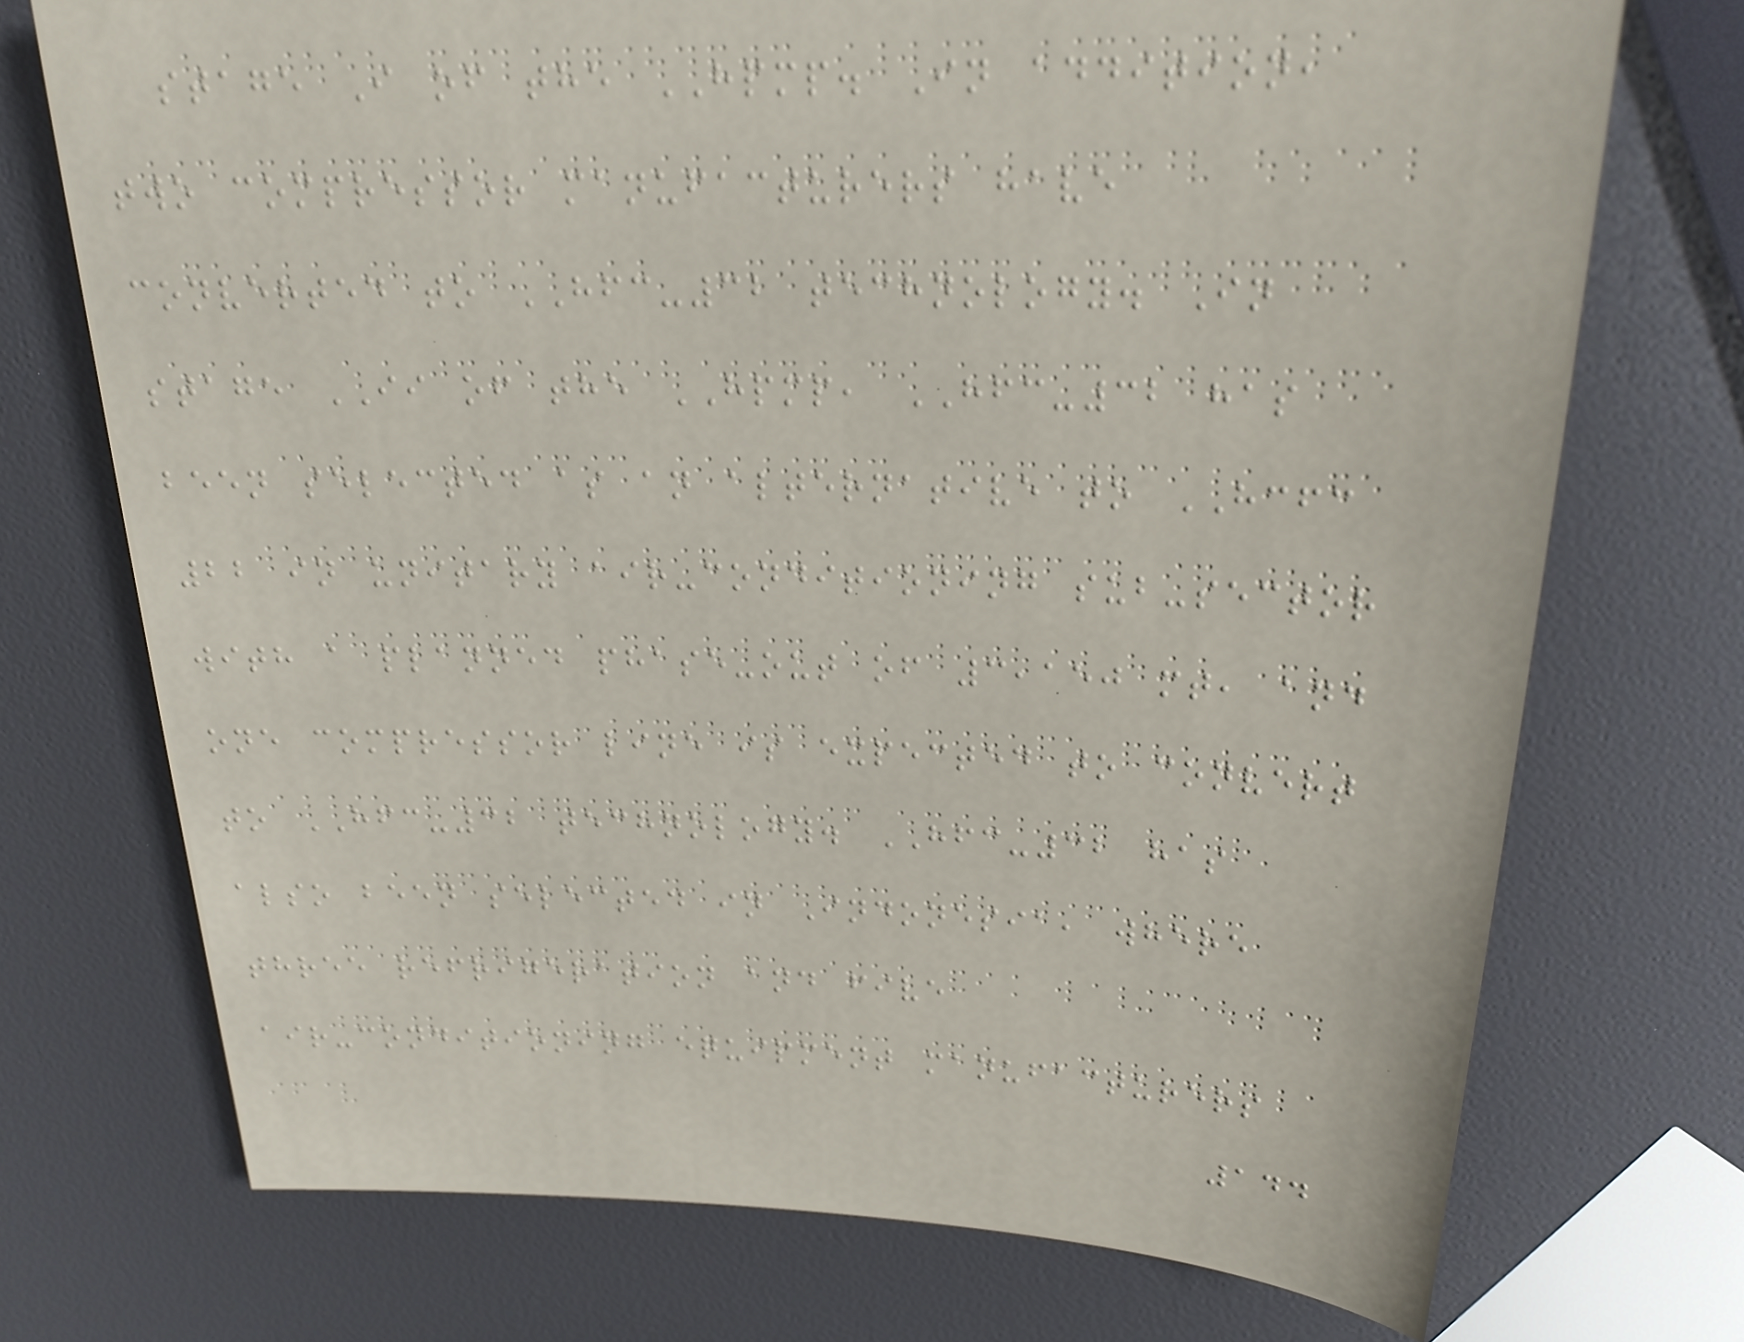stage I of the HPMP. In addition,
two compressor manufacturers have
converted to HFC-32 technology. In
stage II of the HPMP, HFC-32 has
been selected as an alternative to HCFC
22 in unitary air-conditioning sub-sector
with a planned phase-out of 3,150 mt, and
one compressor line is expected to convert
to HFC-32 technology. HFC-32 has
also been selected in Indonesia, where
three refrigeration and five
air-conditioning equipment manufacturers
144
